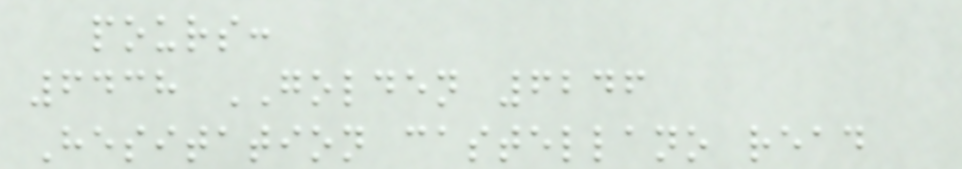pours:
6438 GOLDEN 6246
Hesitation castellano read
